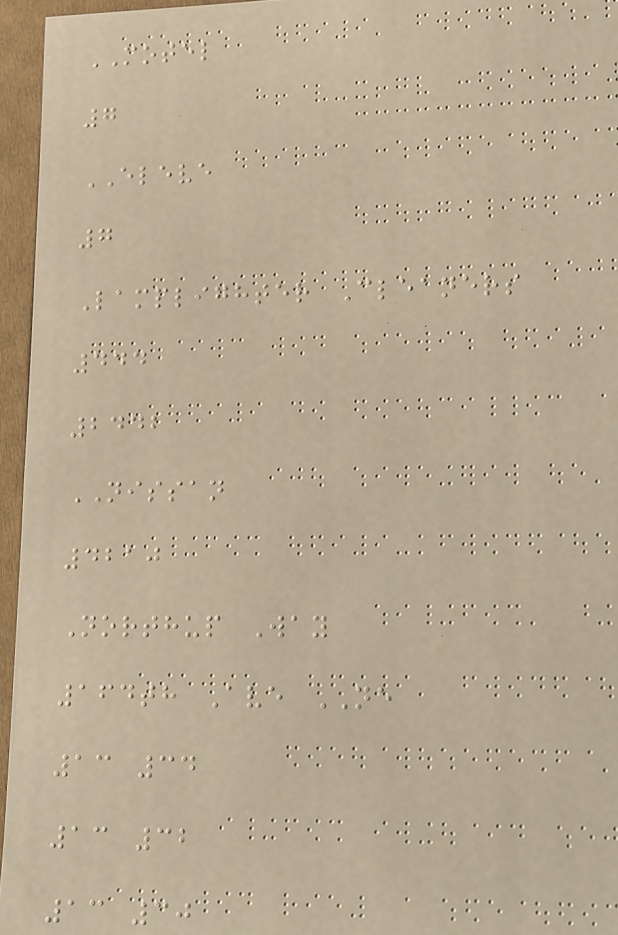MOTEL
7
ELEVE
7
Lamplighter Cleaners
444
2442
NISSAN
4210
Northup Way
164th Ave NE
13 34
13 32
13 30
